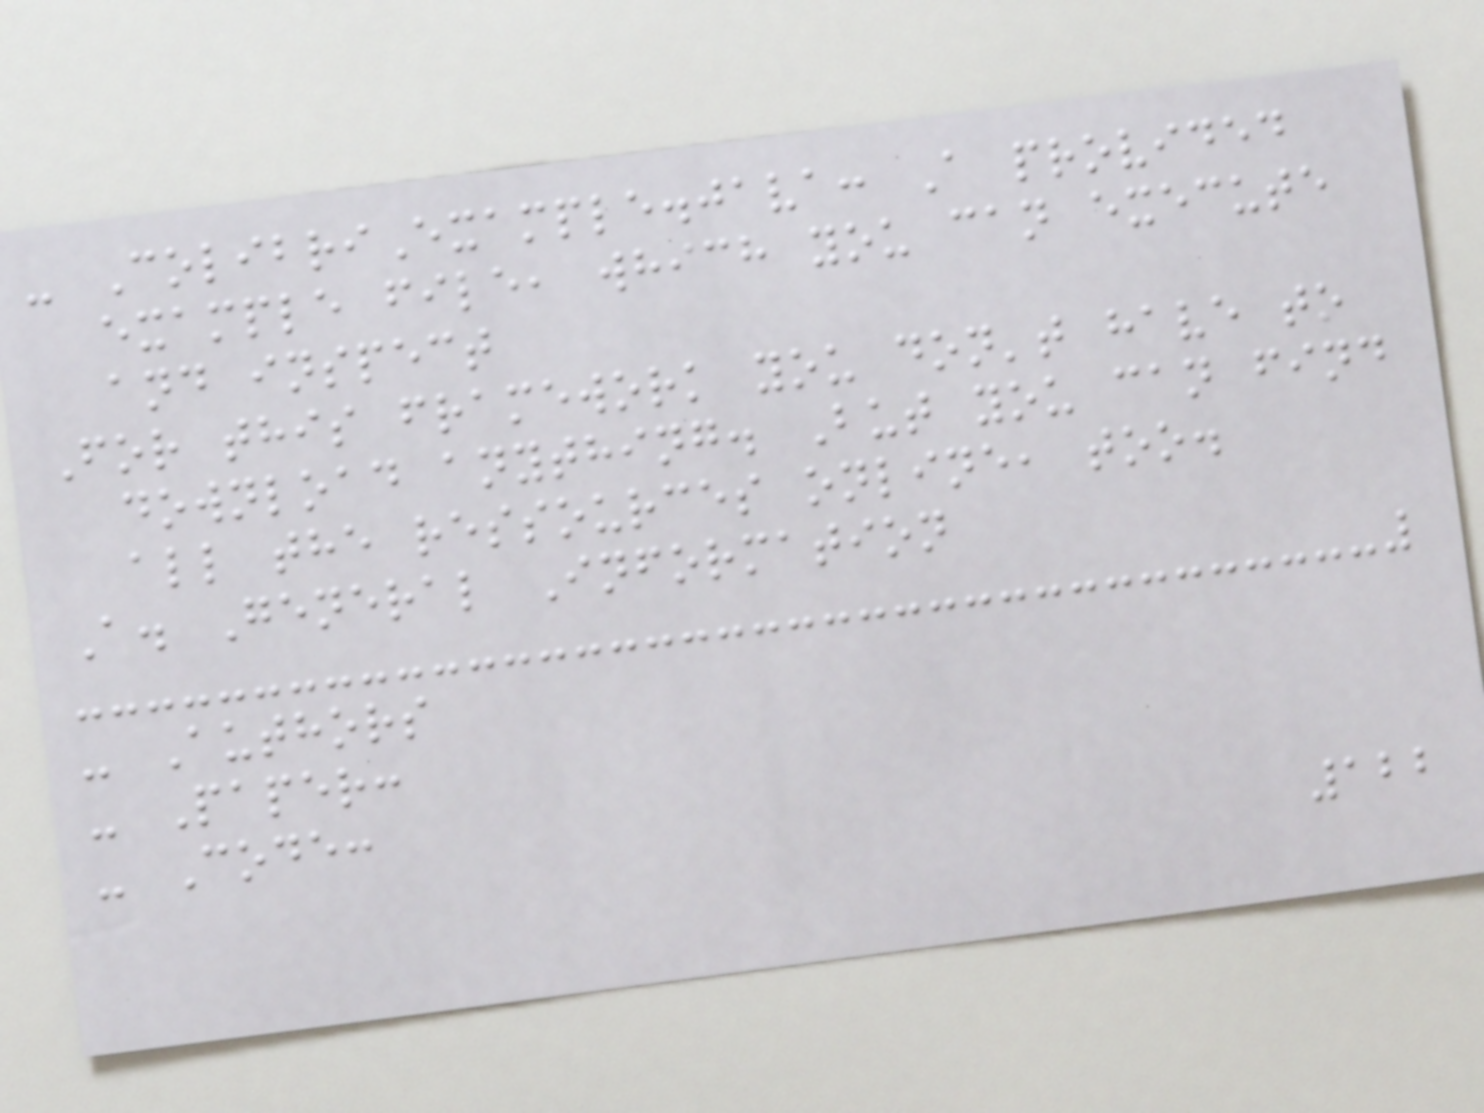- ColibriExample.java: A provided
example file, which you can execute
and inspect
For this framework you don't have to
download anything. But you can find
all the ressources online, too.
A. General Information
- Authors
- Paper:
- Code:
122
